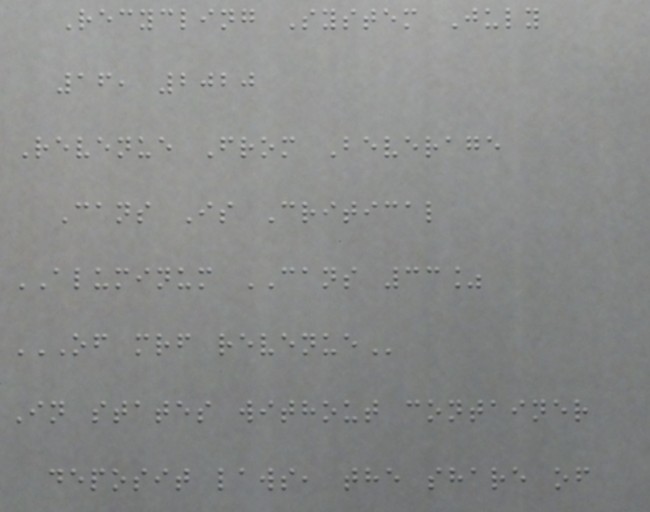Recycling System July
16, 2020
Revenue From Beverage
Cans Is Critical
ALUMINUM CANS 33%
OF MRF REVENUE
In states without container
deposit laws, the share of
